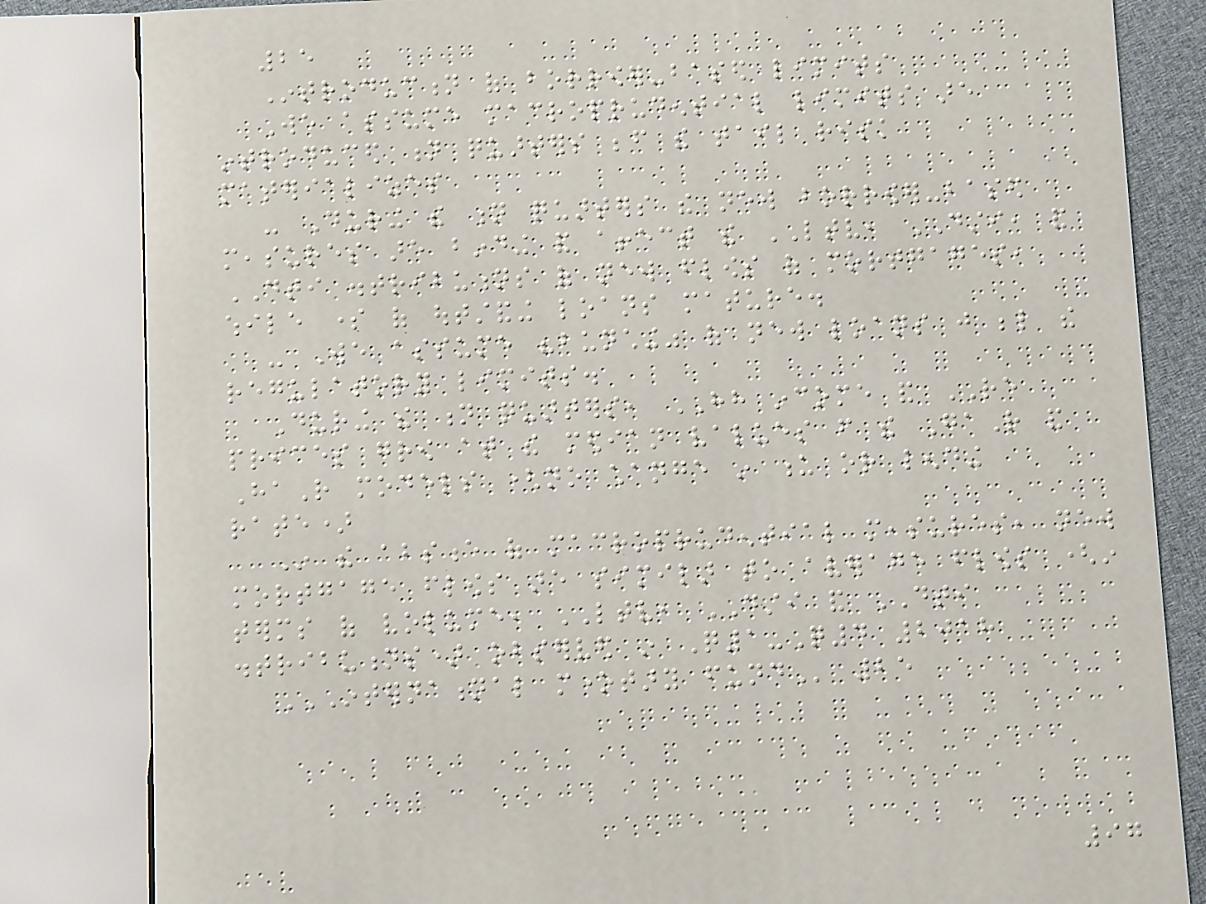25
Introduction of borrower-based limits
We assume macroprudential limits are
introduced n quarters before the tail risk
materializes
- During the n quarters the new borrower-based
measures are binding and affect the LTV, DSTI, and
DTI distributions of new flows of mortgages,
while some of outstanding loans mature.
- We assume "bunching" of new loans just below the
regulatory limits.
During the n quarters, HH income and RE
prices grow at the median values from the GaR and
HaR models (no change in u or lending
rate)
In the absence of macroprudential measures, new
mortgage flows are similar to average flows (in
terms of volume, LTV, DSTI and DTI
distributions) observed in Q1-Q4 2018
INTERNATIONAL MONETARY FUND 25
97
